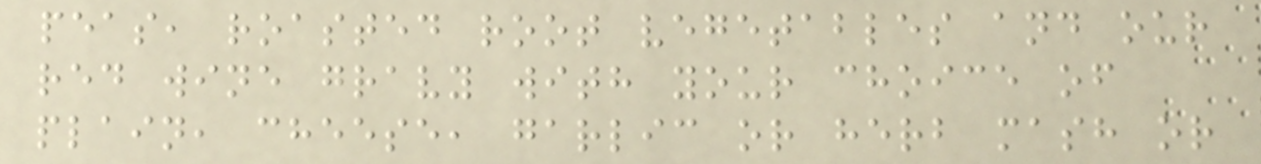peas, roasted root vegetables and our
red wine gravy with your choice of
plain, cheese, garlic or herb mash or
